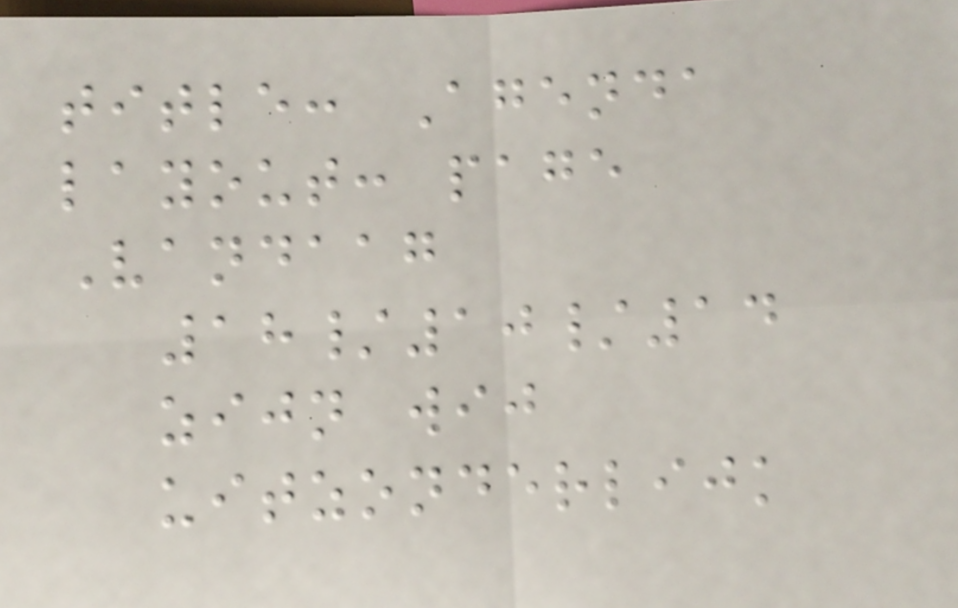title: Agenda
layout: page
Vandaag
18/10/14
zijn wij
uitzonderlijk
